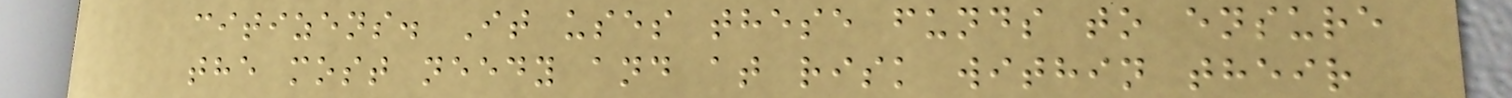citizens. It uses these funds to ensure
the most needy and at risk within their
